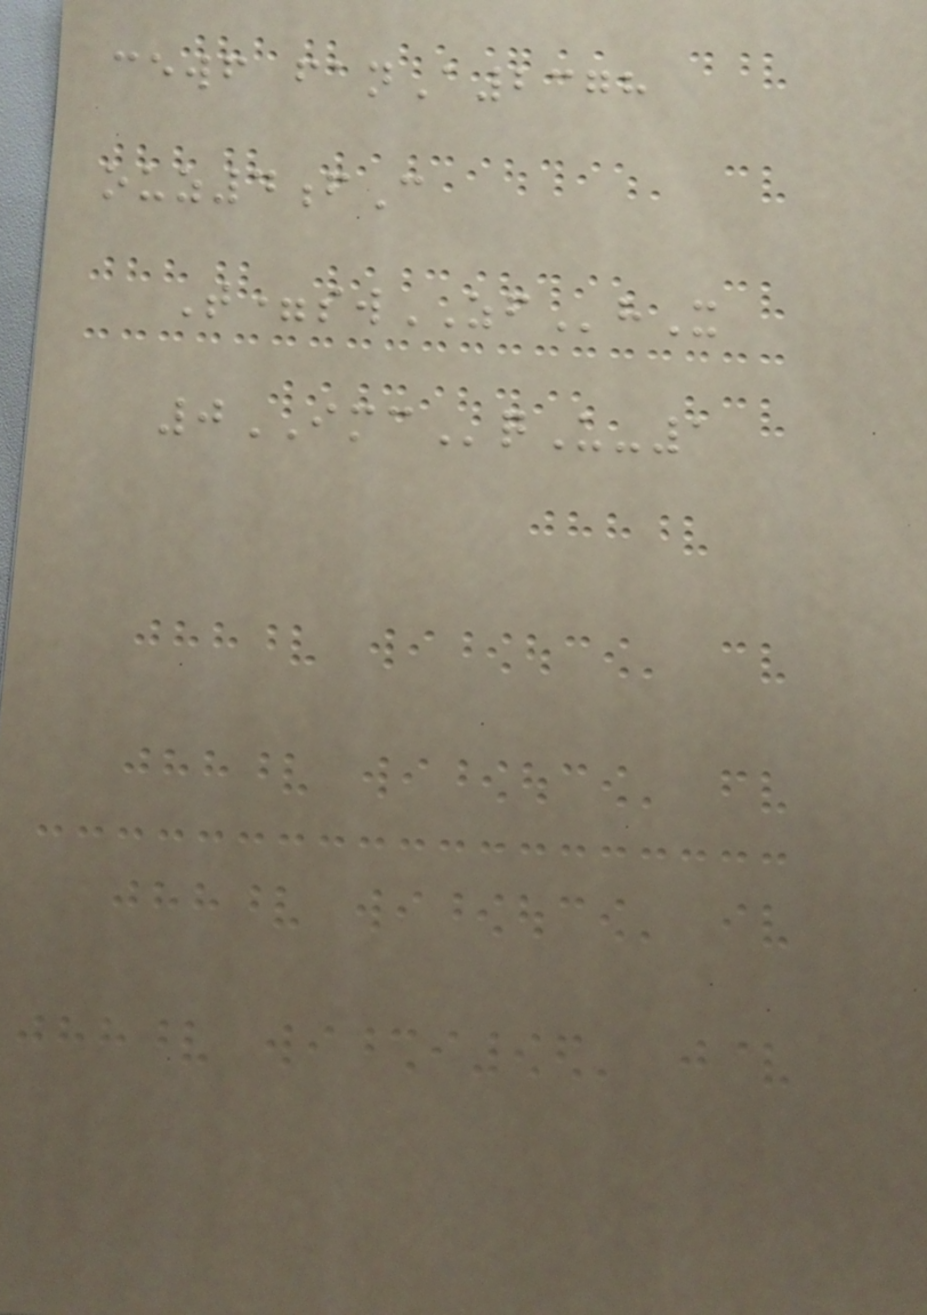cewf fanA2378
ouz4fC
T=swZFhX
0IMCqU-1
